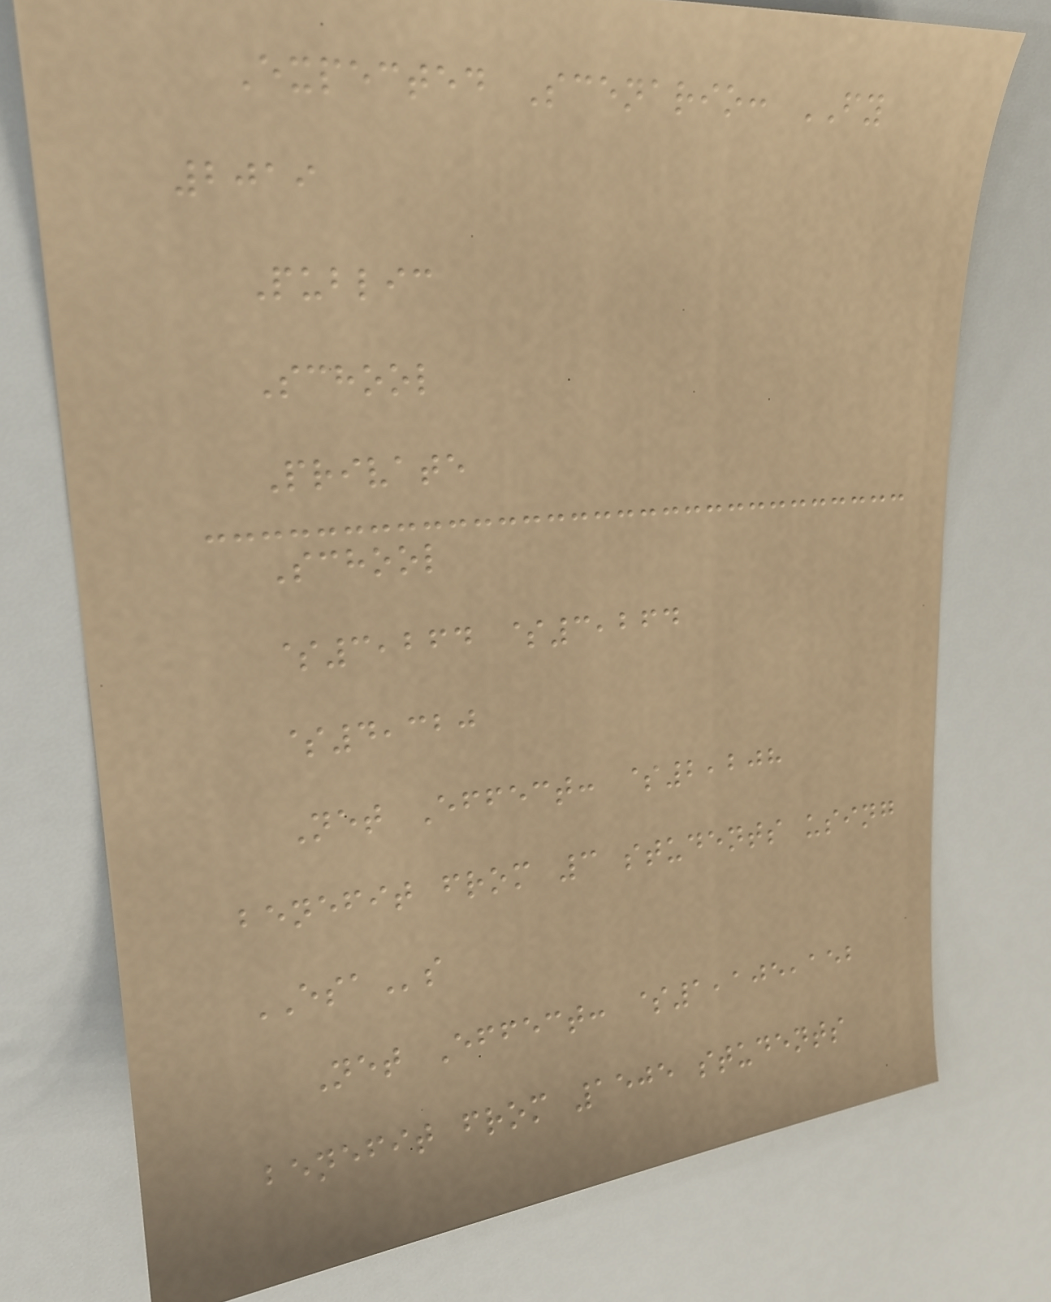Expected Scenario: FY
2019
Public
School
Private
School
$3,264 $3,264
$4,320
Net Effect: $2,208
benefit from 3 students using
ESAs
Net Effect: $1,105,152
benefit from 1505 students
